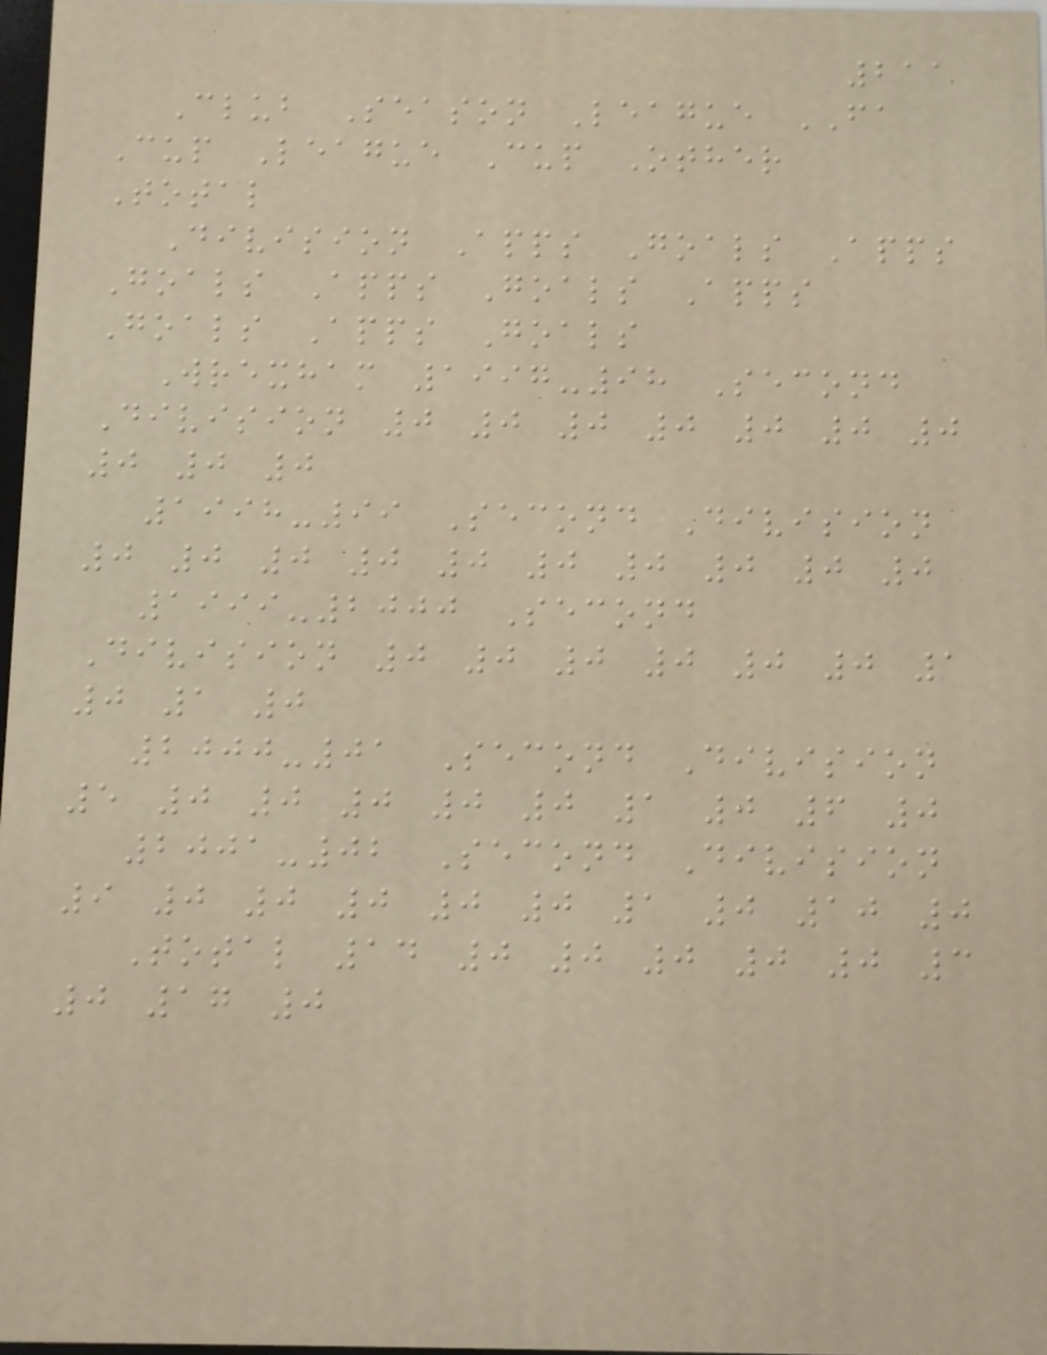211
Club Season League FA
Cup League Cup Other
Total
Division Apps Goals Apps
Goals Apps Goals Apps
Goals Apps Goals
Wrexham 1997-98 Second
Division 0 0 0 0 0 0 0
0 0 0
1998-99 Second Division
0 0 0 0 0 0 0 0 0 0
1999-2000 Second
Division 0 0 0 0 0 0 1
0 1 0
2000-01 Second Division
5 0 0 0 0 0 1 0 6 0
2001-02 Second Division
9 0 0 0 0 0 1 0 10 0
Total 14 0 0 0 0 0 3
0 17 0
